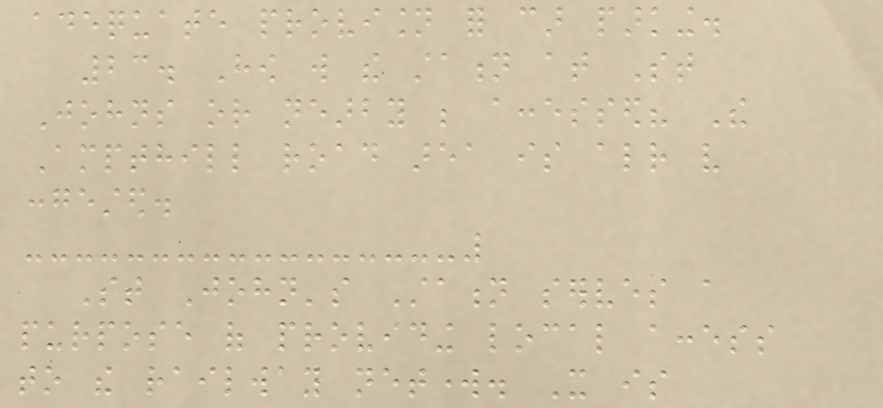adequate provision for car parking.
23. How will the station at St
Johns or nearby be accessed? The
Ampthill road area is already very
congested.
St John's Station serves a
purpose of providing local access
to the railway network. It is
